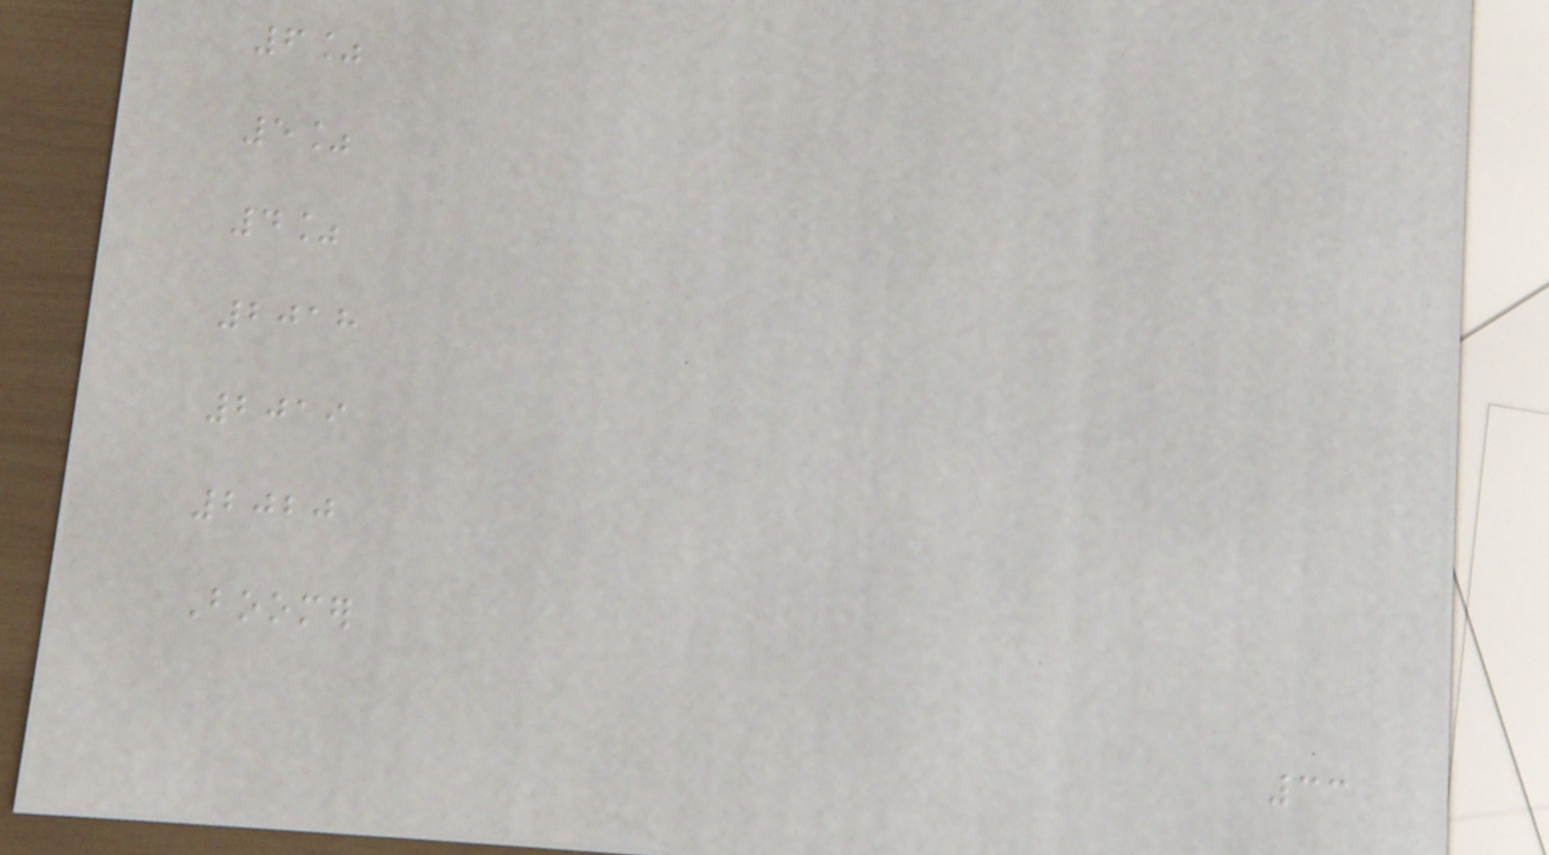6%
5%
4%
2018
2019
2020
Boomer
33
